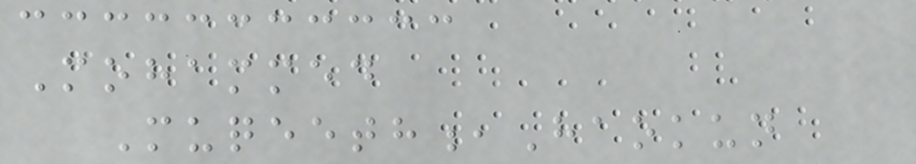Mohammed
Muqeeth,Haokun
